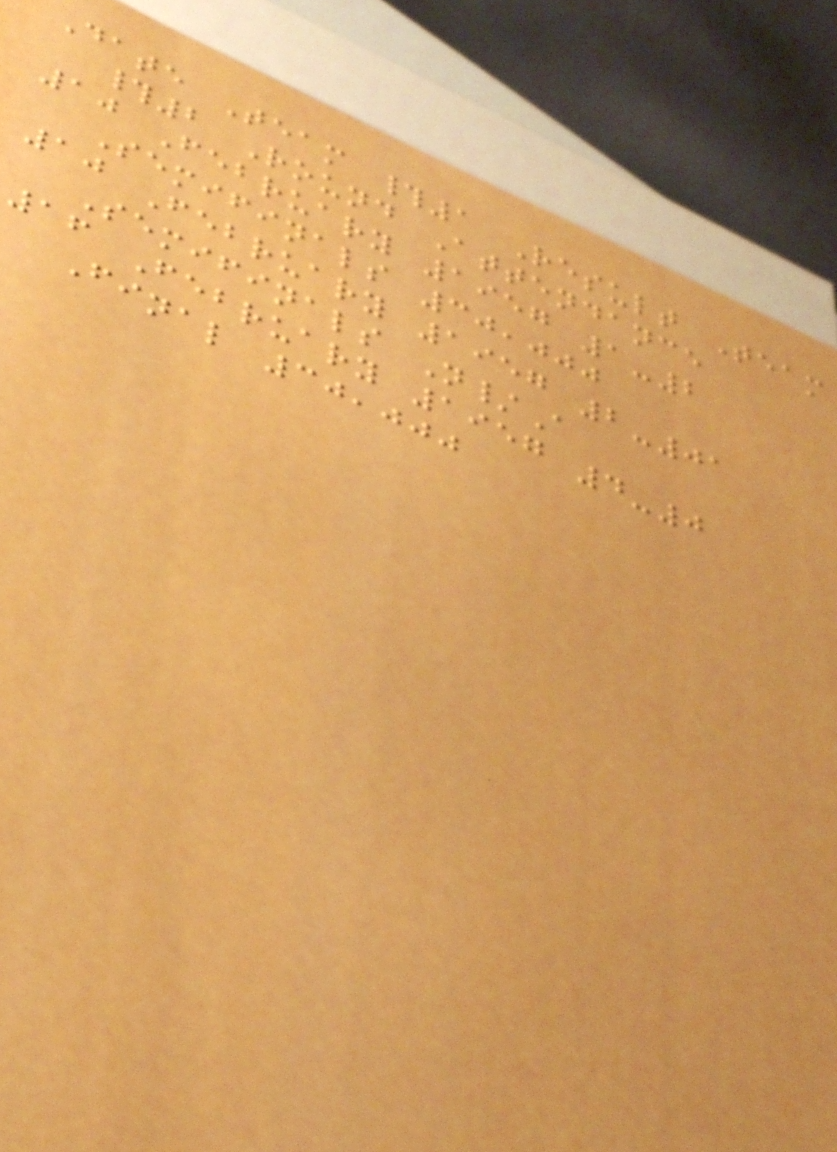Date Team #1 Result Team
#2 Round Attendance
10 February 1957 1-2
Semifinals 30,000
10 February 1957 2-01
Semifinals N/A
16 February 1957 4-0
Final 30,000
